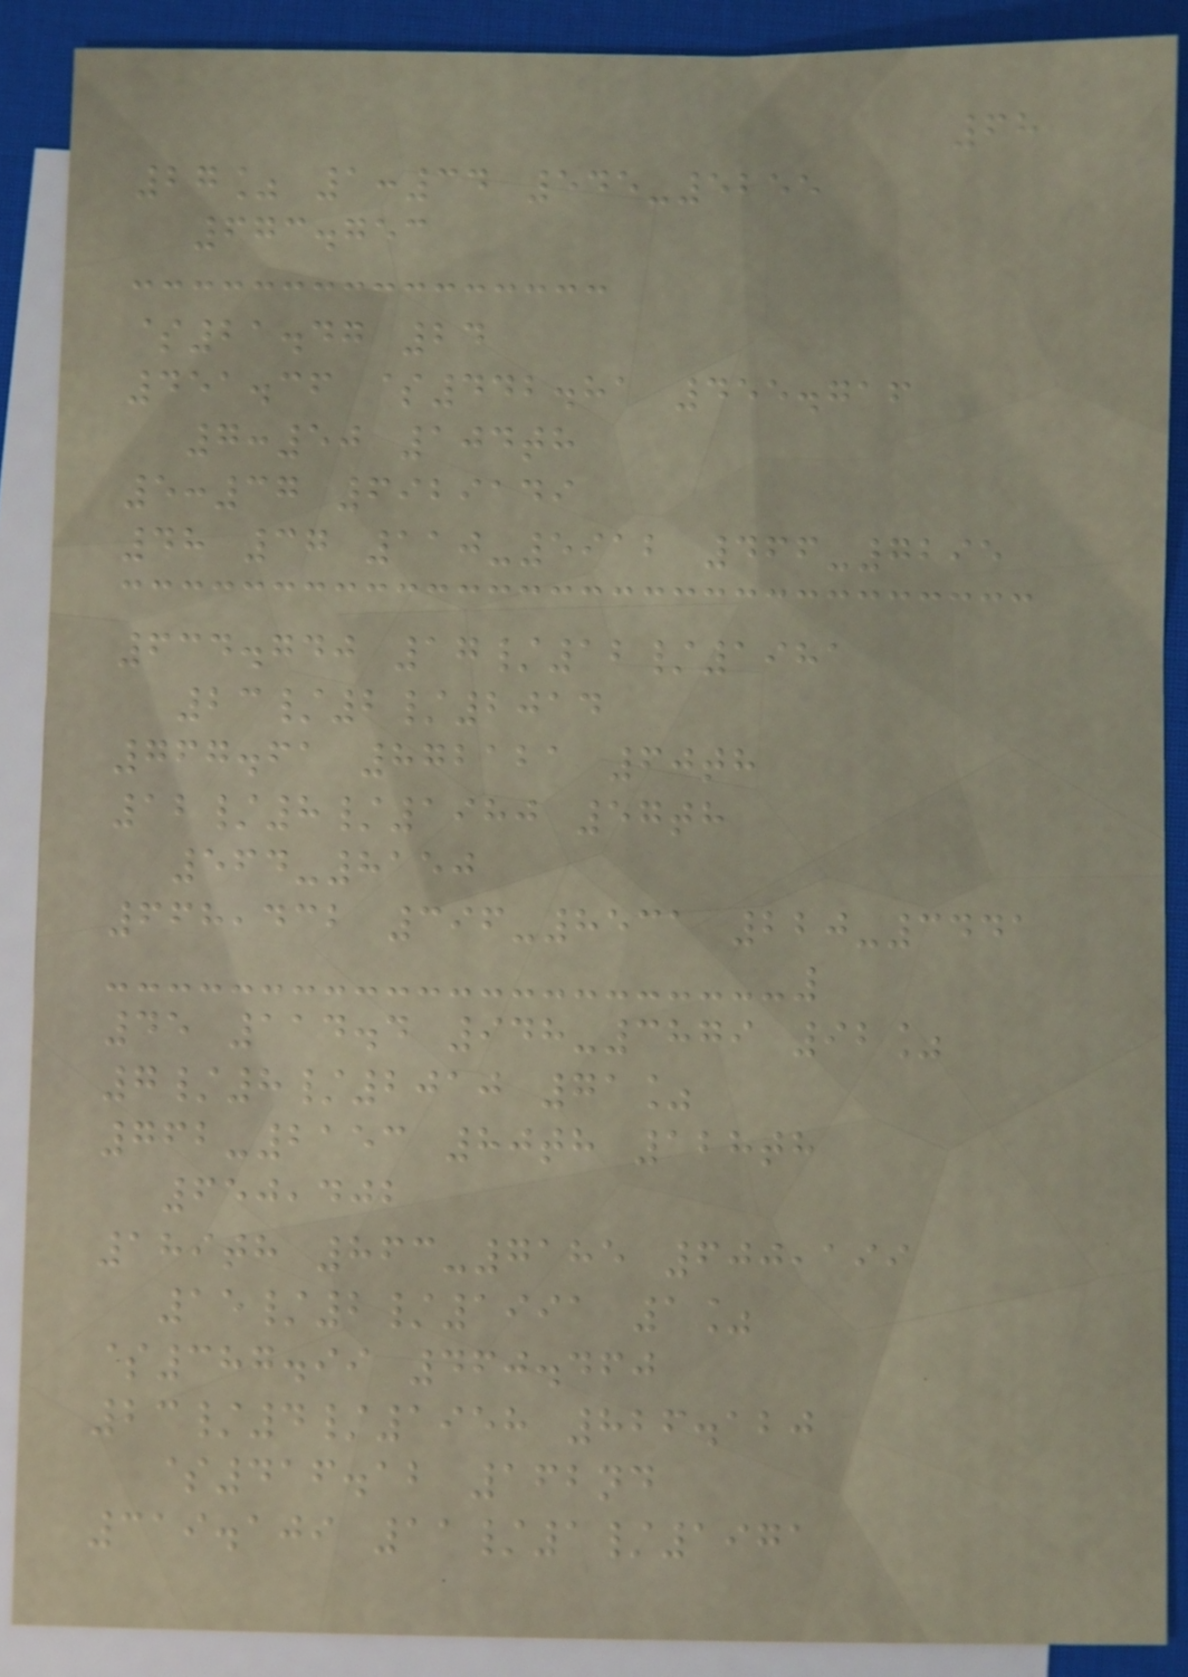68
27% 1:34 545-5255
673.753
$21.47 24
451.36 $442.81 455.716
7:50 104th
5:37 6929149
48 37 110-5912 466-7295
634.740 17/12/1981
23/2/2014
767.61 872121 60th
12/8/1980 57th
564-8150
668,432 396-8531 220-3441
45 114.4 948-3879 92%
7/8/2010 71%
762-2153 80th 128th
650,402
189th 863-7185 600,199
15/2/1991 1%
$387.99 460.460
23/4/1958 826.120
$416.12 162nd
319.109 11/1/1971
